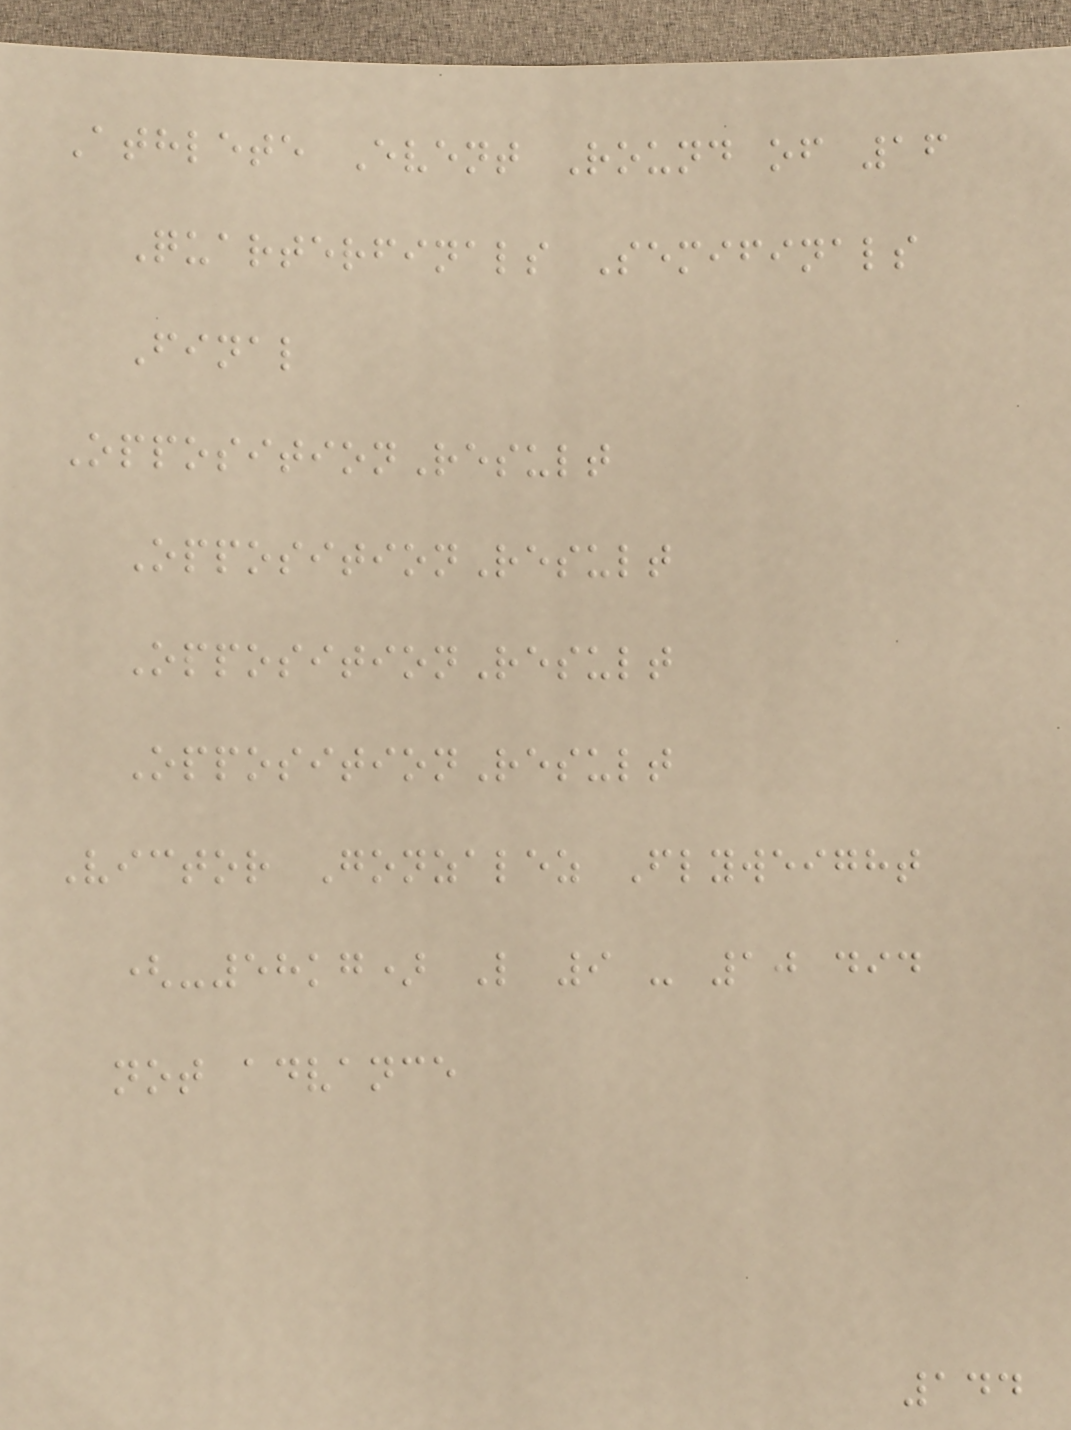Athlete Event Round of 16
Quarterfinals Semifinals
Final
OppositionResult
OppositionResult
OppositionResult
OppositionResult
Victor Gonzalez Flyweight
(-58kg) L 9 - 10 did
not advance
144
